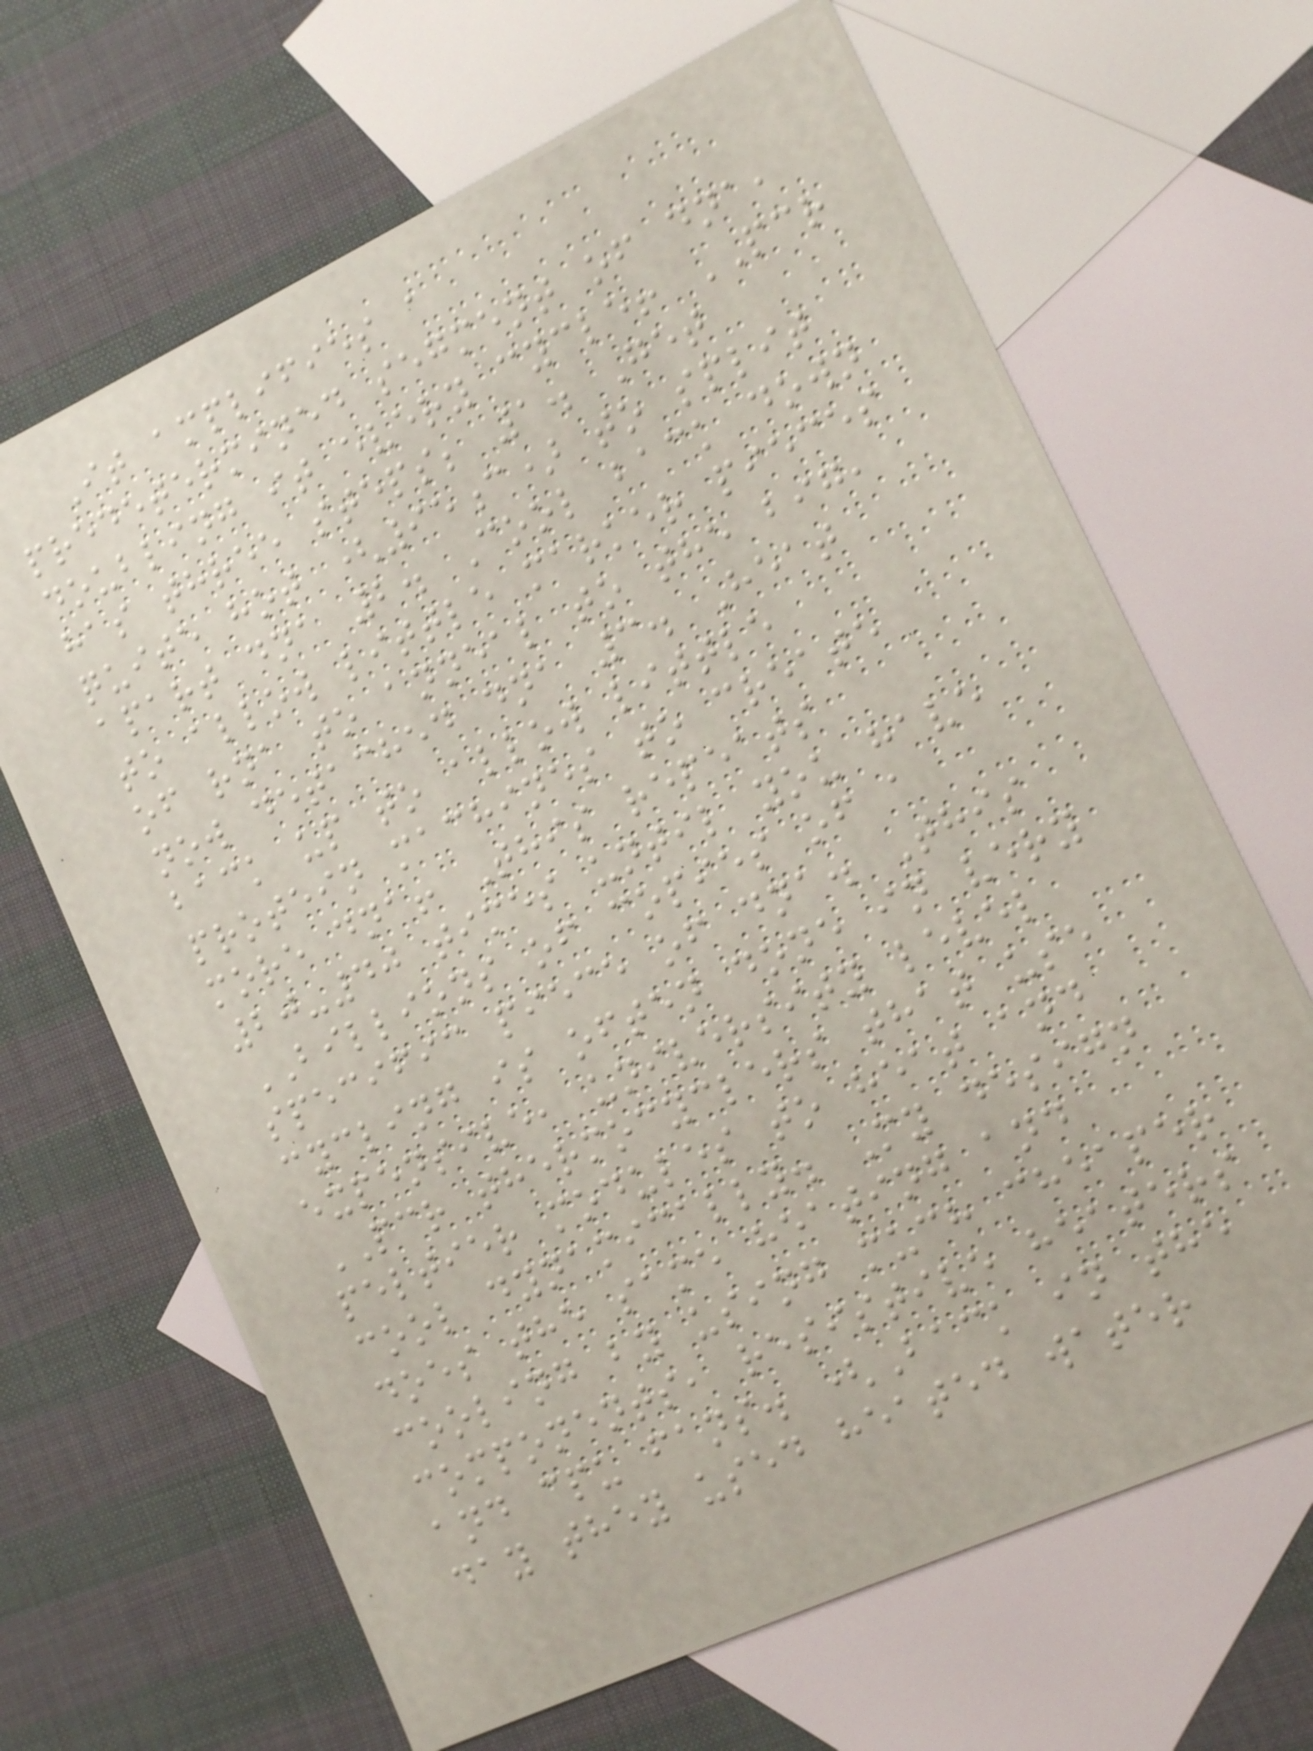It amplifies a
predetermined segment of dna,
doubling it every cycle! PCR
has three steps; 1. Get
quite hot (95c) to split
apart dna 2. Cool back down
to allow little marker pieces
of rna to anneal to the big,
now detached dna 3. Heat
back up to allow little
protein machines to create
more dna! This repeats
20-40 times until you have
BILLIONS of copies of a
specific piece of dna. This
cycling is often done in very
expensive, university level
PCR thermocyclers that use
peltier modules to heat and
cool dynamically. My design
does the same heating and
cooling by using much cheaper
components, resistive heaters
and cpu fans. (Back in the
day they used heated water
